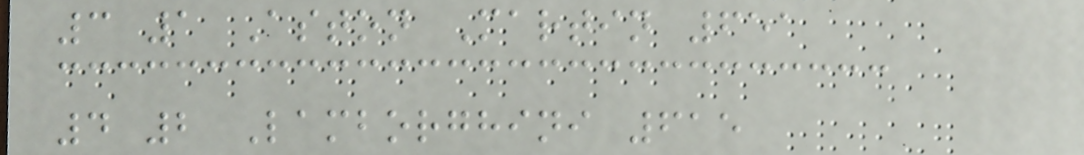3 1 Aston Martin 651
4 2 Lamborghini 615
